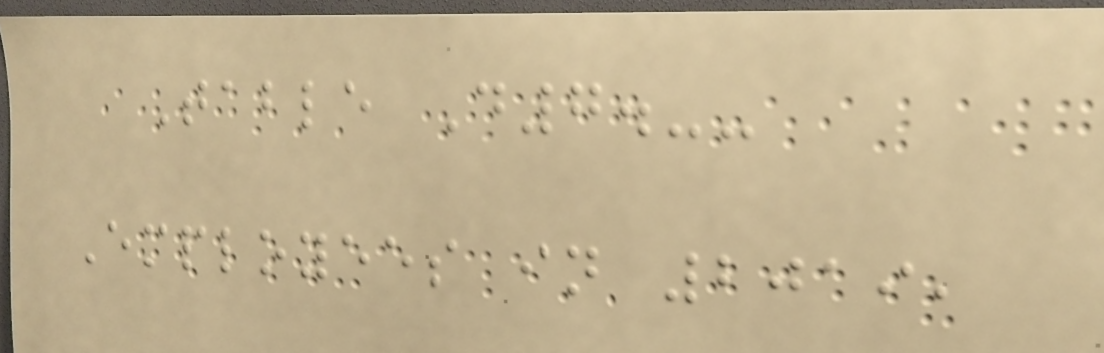Table D7.--
Employees in 2019,
